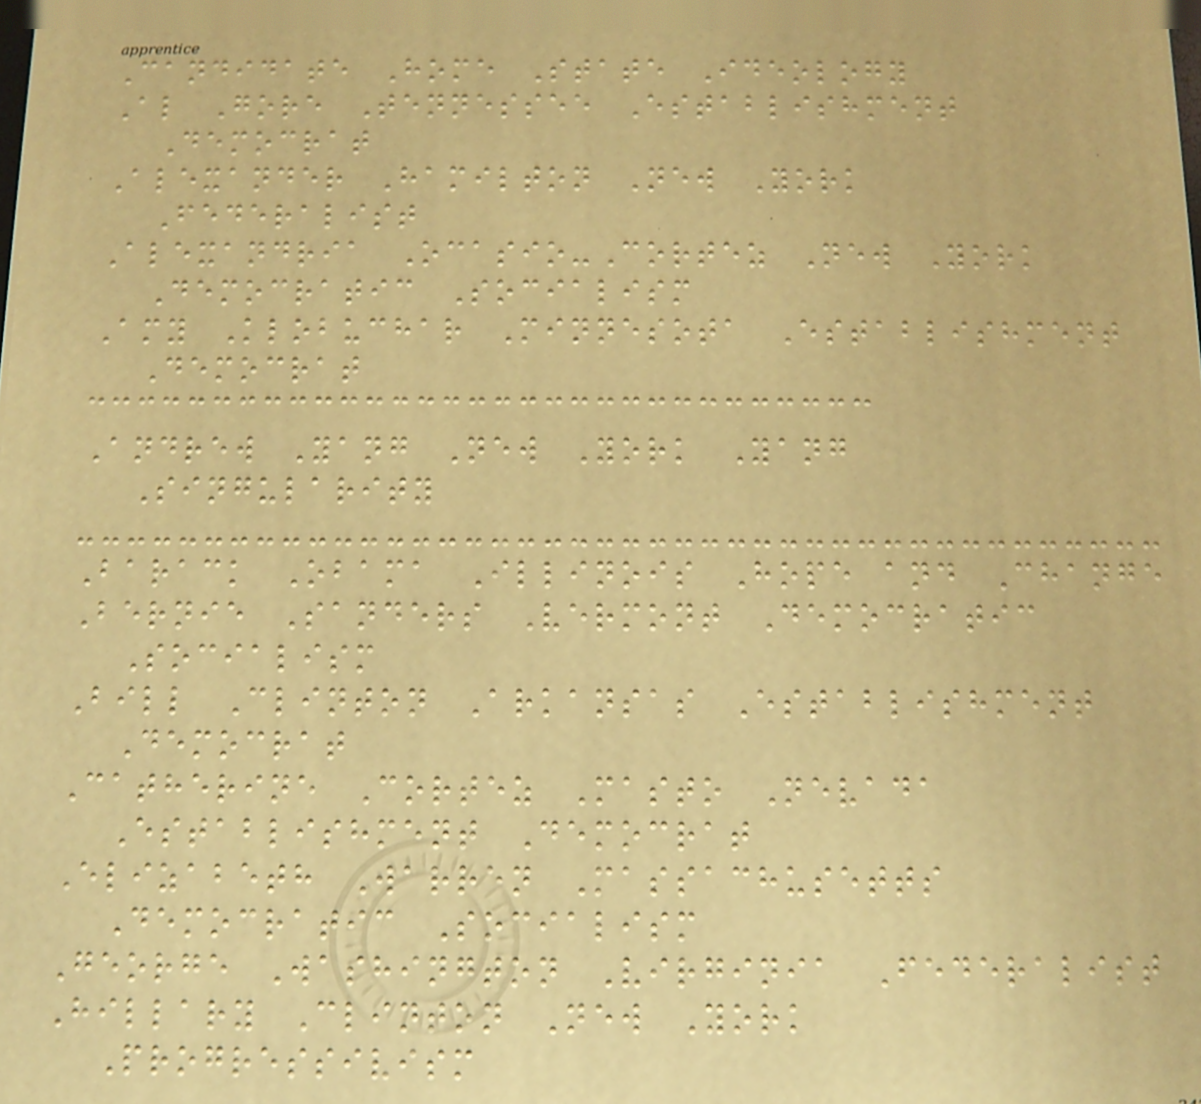Candidate Home State Ideology
Al Gore Tennessee Establishment
Democrat
Alexander Hamilton New York
Federalist
Alexandria Ocasio-Cortez New York
Democratic Socialism
Amy Klobuchar Minnesota Establishment
Democrat
Andrew Yang New York Yang
Singularity
Barack Obama Illinois Hope and Change
Bernie Sanders Vermont Democratic
Socialism
Bill Clinton Arkansas Establishment
Democrat
Catherine Cortez Masto Nevada
Establishment Democrat
Elizabeth Warren Massachusetts
Democratic Socialism
George Washington Virginia Federalist
Hillary Clinton New York
Progressivism
